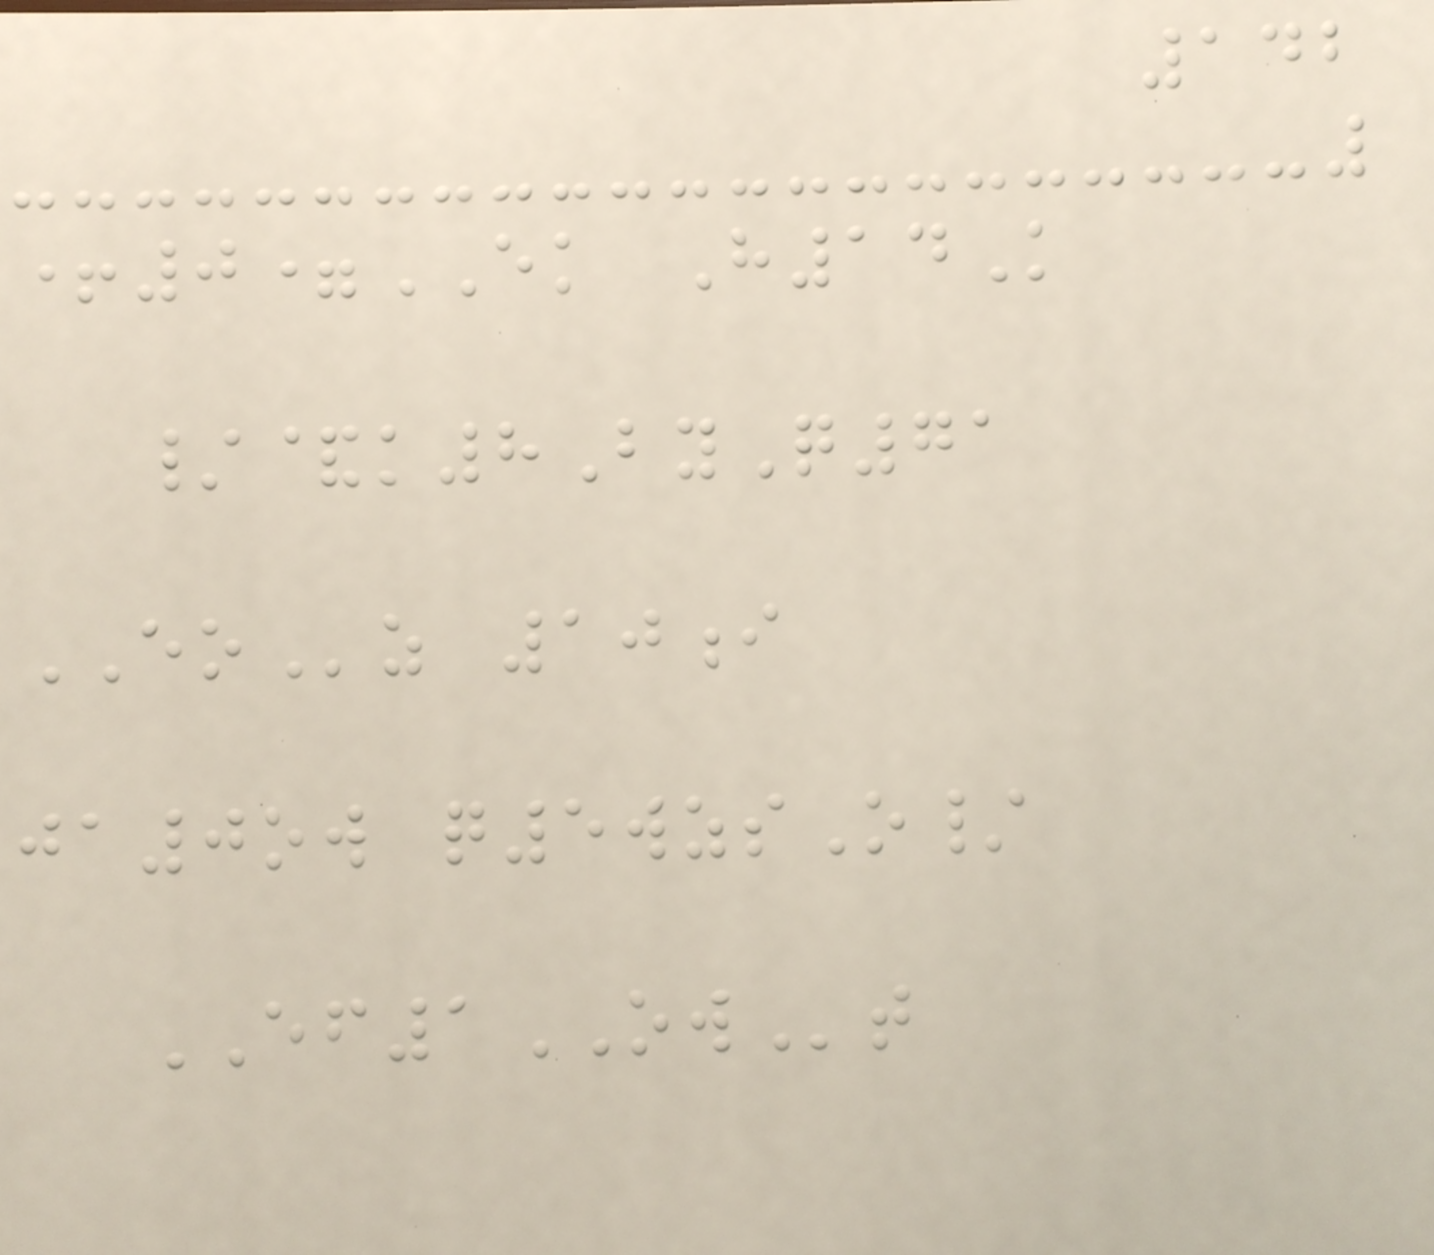142
+0=EK H14K
/&k8ByQ71
EOz 10i
ja0ow q5wzsO/
EF1OWt
